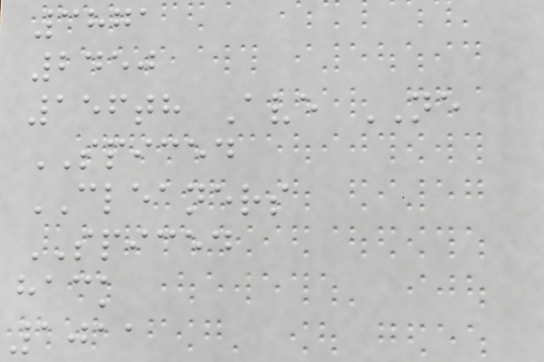3871
2450
156th Ave NE
SPICED
CLEANERS
SPICED
hack
1011
